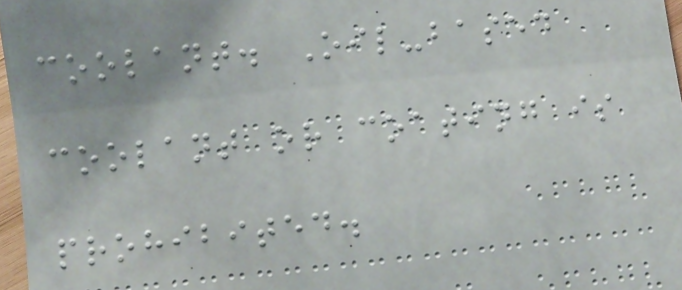coolant. Oil-based
coolant or coating is
prohibited.
